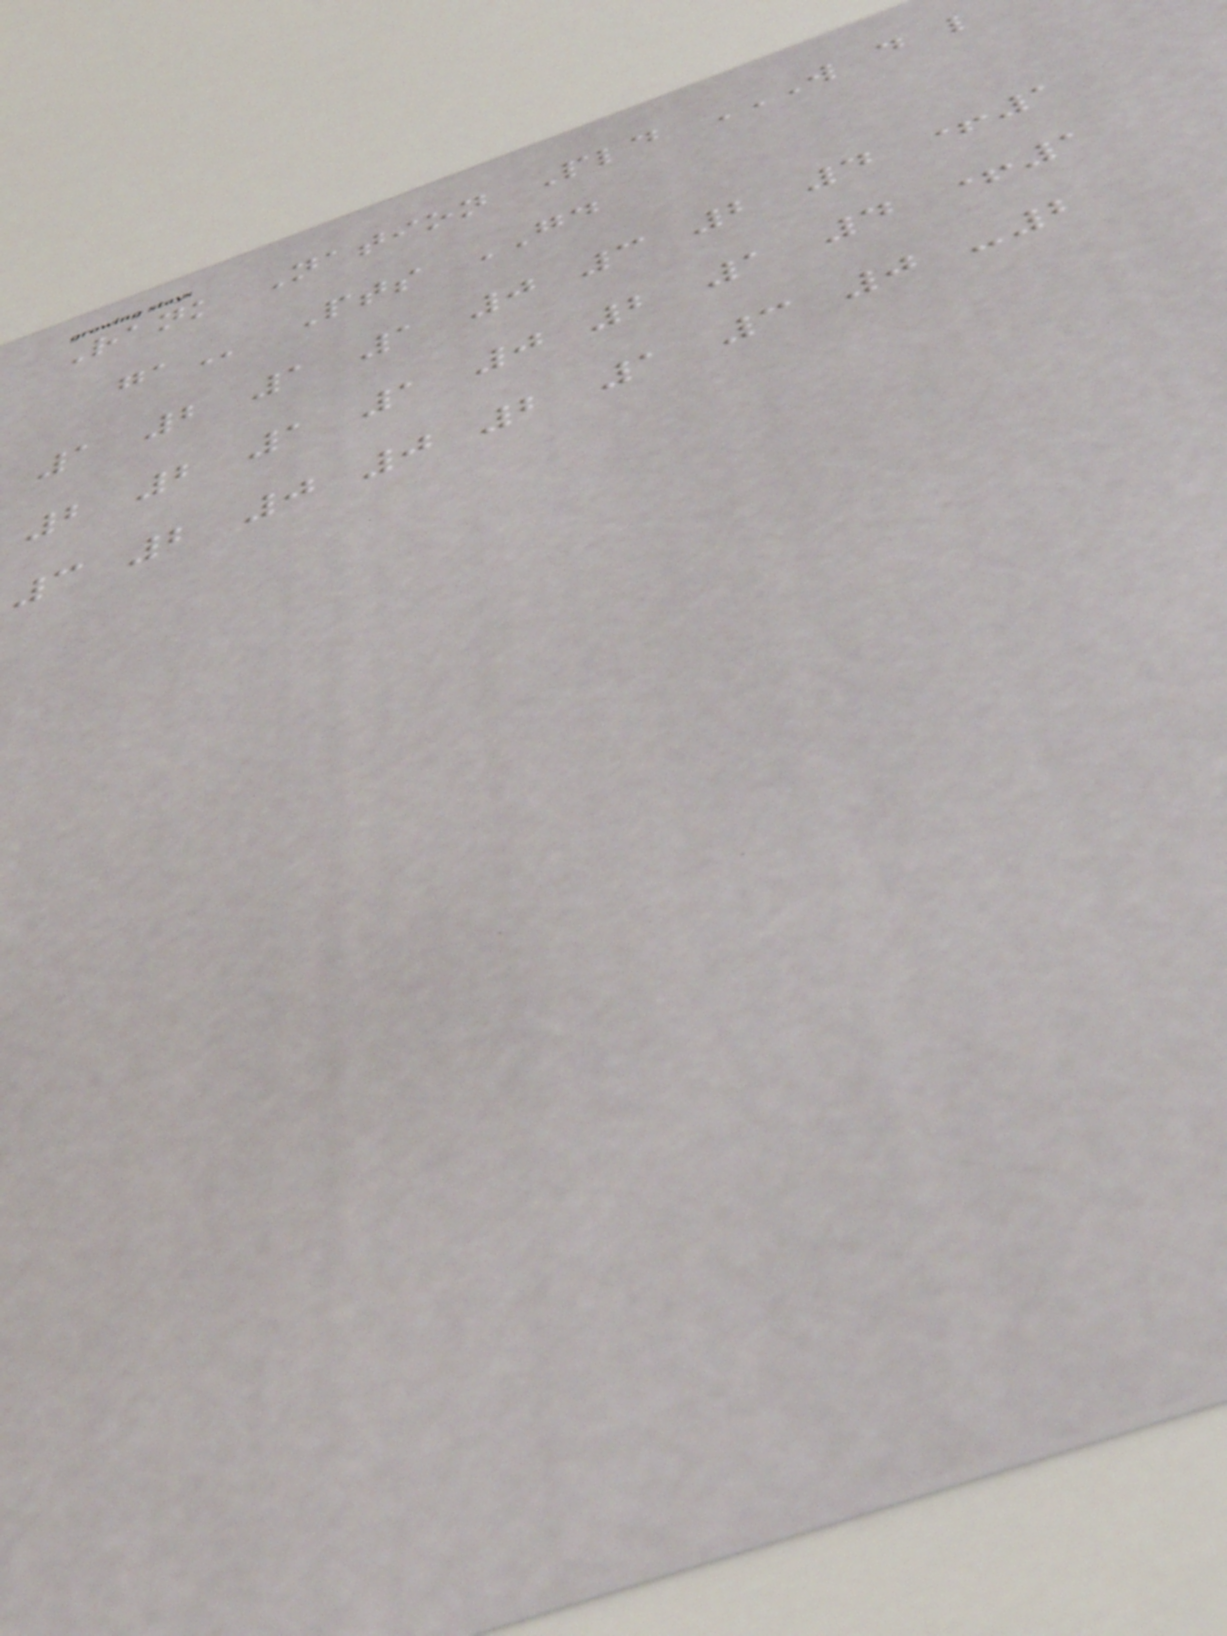Pts GD
1 2 1 1 0 3 2 4 +1
2 2 1 1 0 2 1 4 +1
3 2 0 0 2 1 3 0 -2
